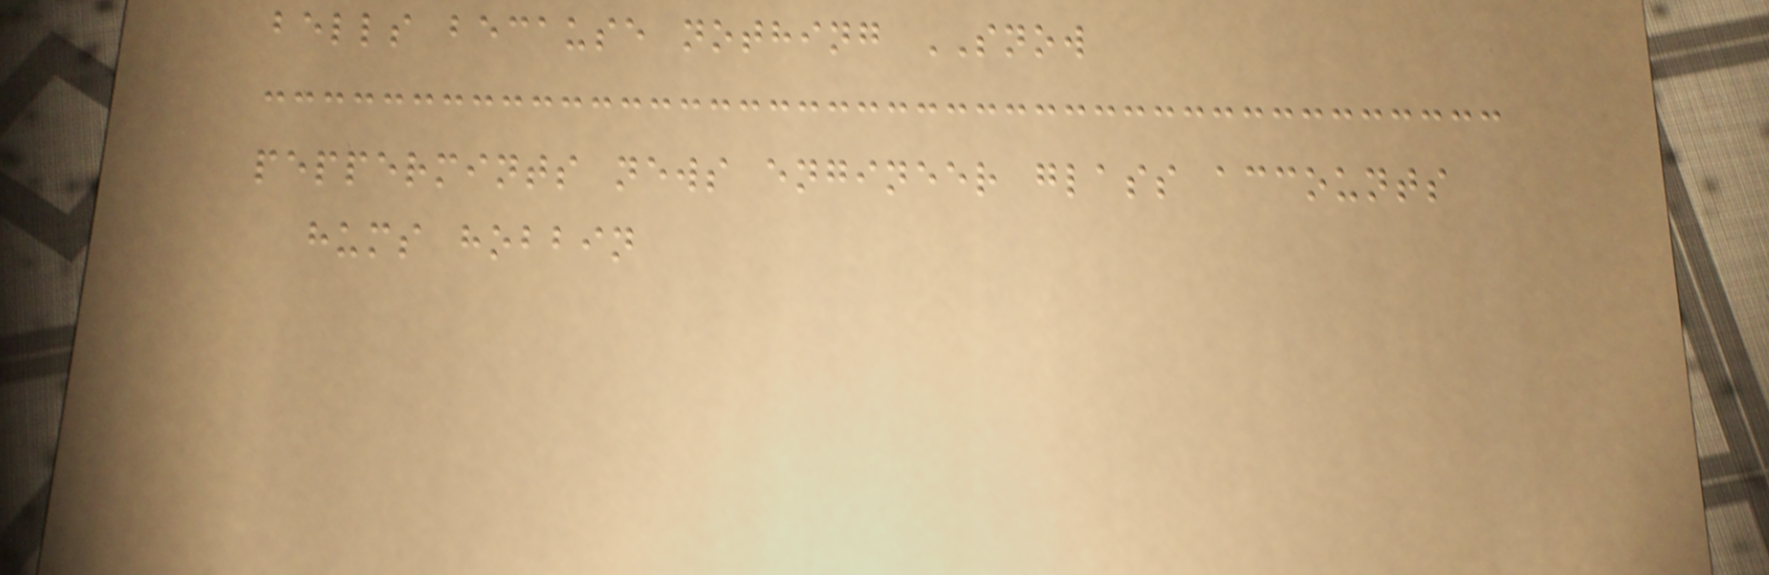bells because nothing SNOW
peppermints news engineer glass accounts
hums hobbin
